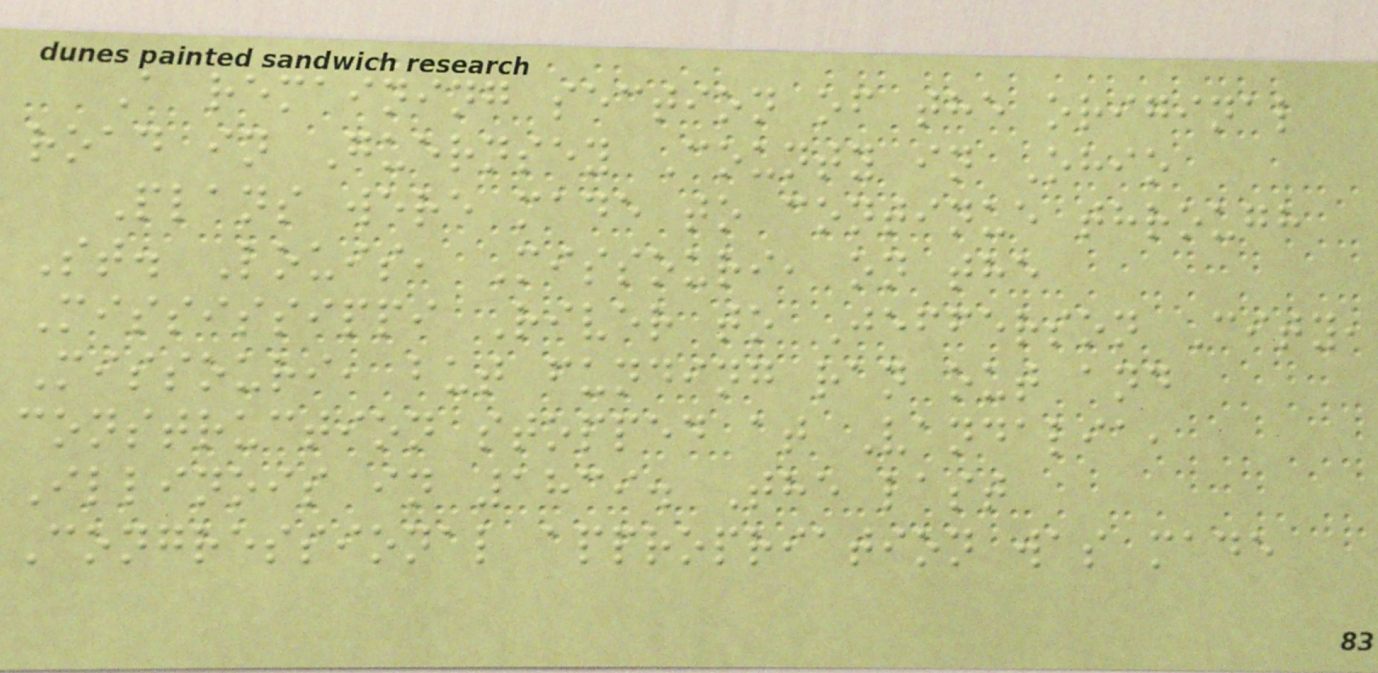A remaining section of the original
road in Guernsey County in Ohio
Plans were made to continue through
St. Louis, Missouri, on the
Mississippi River to Jefferson City,
Missouri, but funding ran out and
construction stopped at Vandalia,
Illinois in 1839. The last
Congressional appropriation was made
